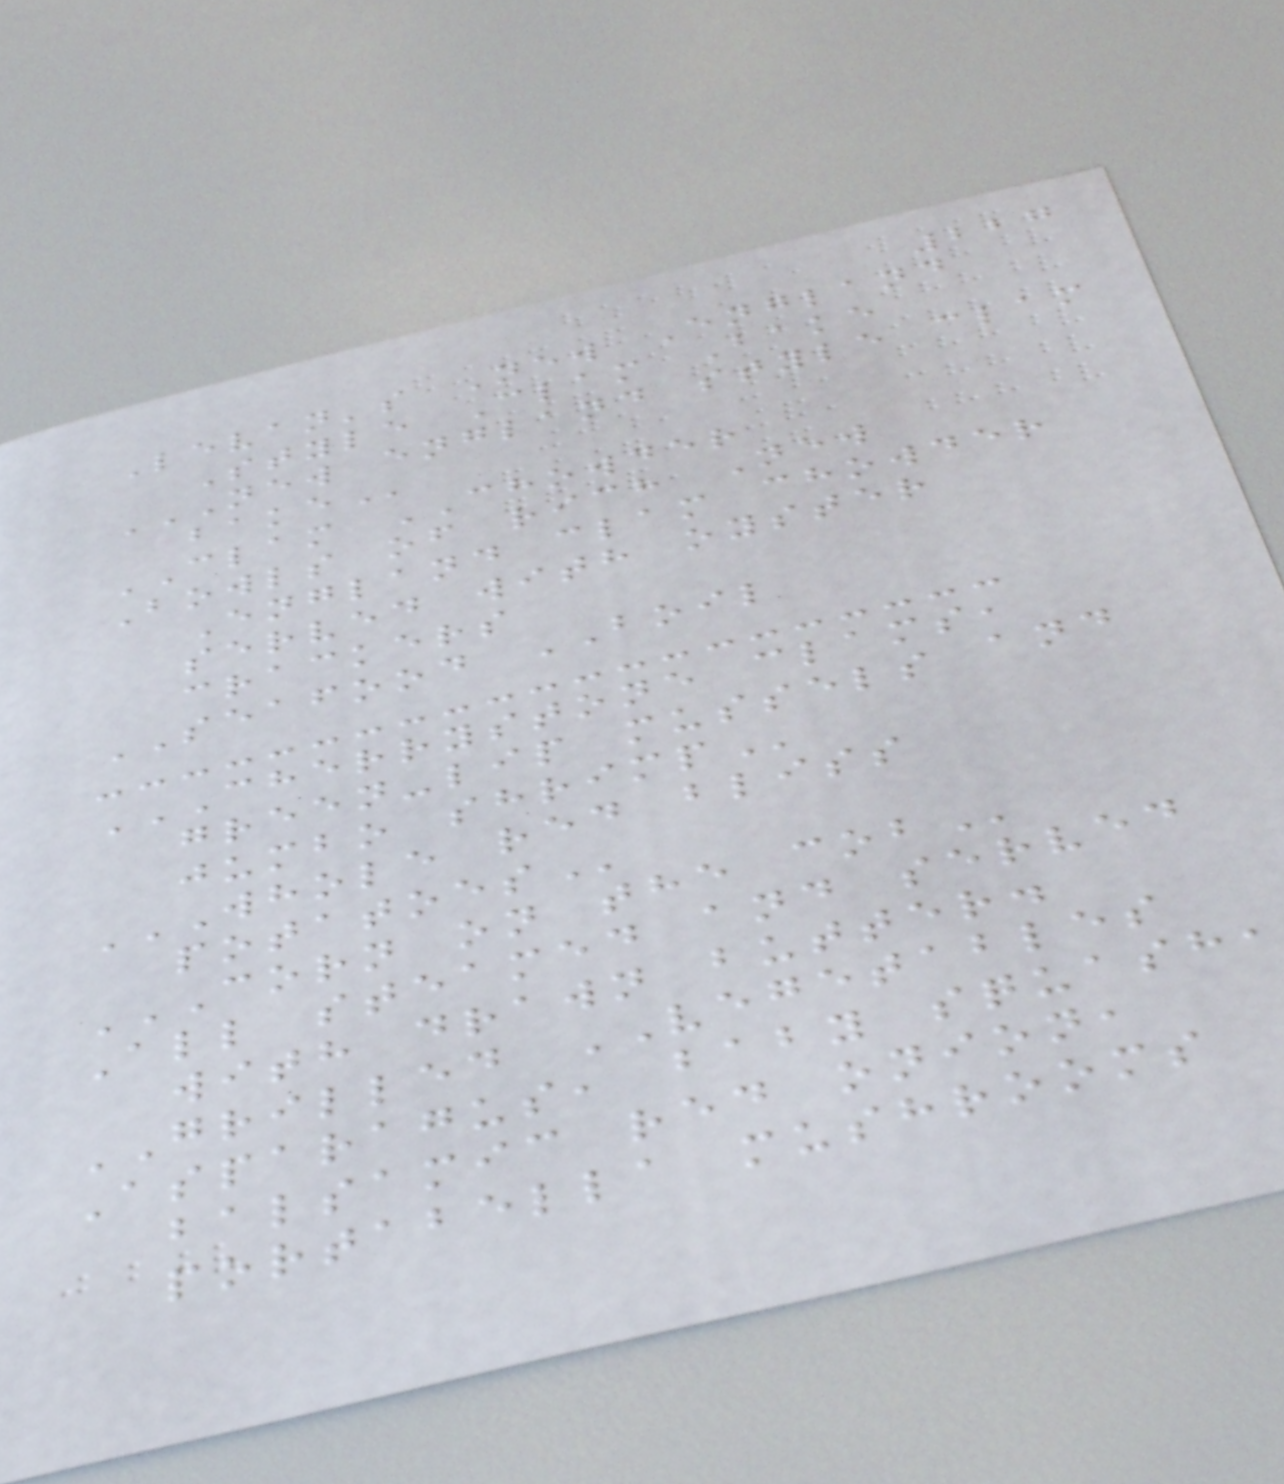227
Levan's New England
Style Clam Bake
NEW ENGLAND STYLE CLAM
BAKE
CLAM CHOWDER
Bowls of rich New
England clam chowder
served with oyster
crackers
SEAFOOD BOIL
CHERRYSTONE CLAMS,
GREEN-LIP MUSSELS AND
JUMBO SHRIMP
WHOLE RED BLISS
POTATOES
CORN ON THE COB
All steamed and served
with drawn butter.
GRILLED VEGETABLES
Asparagus, baby squash,
balsamic red onion,
portabella mushrooms
